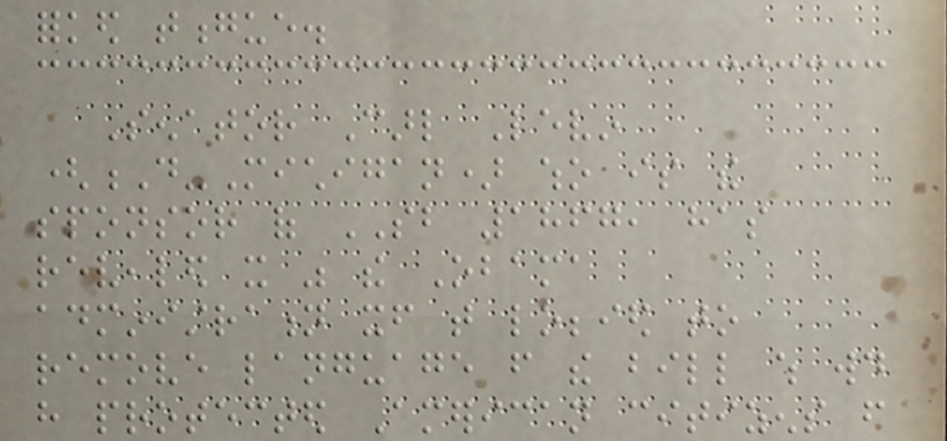forked tongue.
Senator Carl Levin
(D-Michigan) who is the
sponsor of SB 1867, has
revealed it was the Obama
administration itself that lobbied to
remove language from the bill which would
have protected American citizens from
